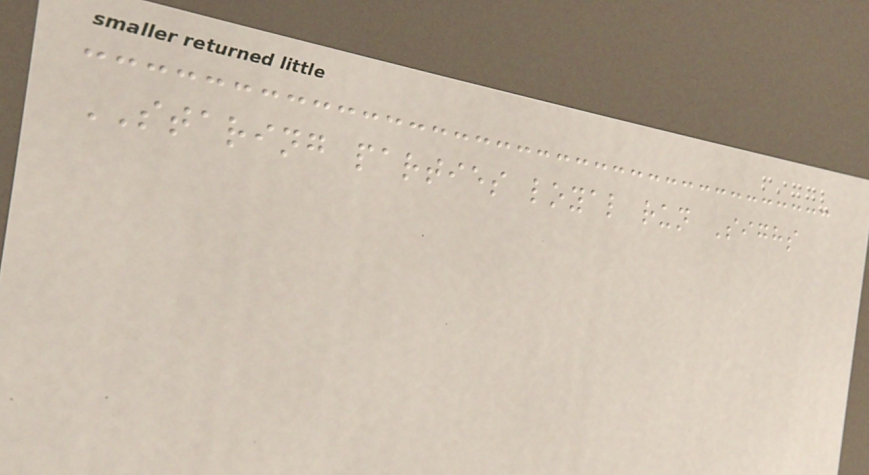STARING parties loyal run Sighs
